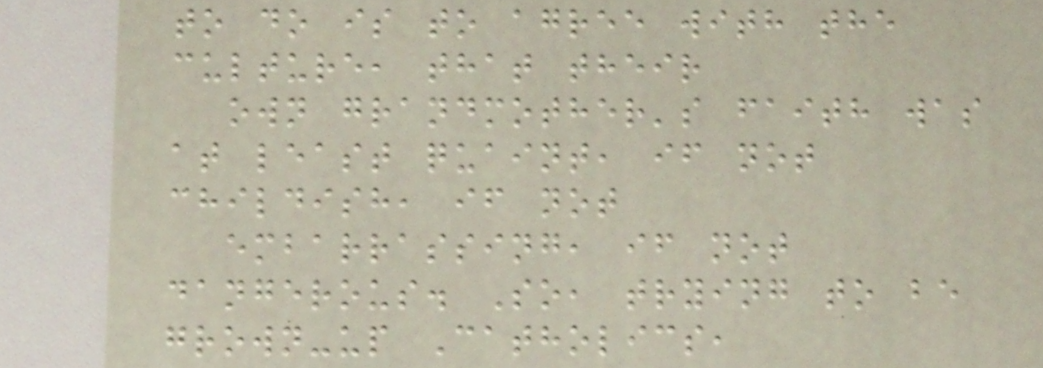to do is to agree with the
culture, that their
own grandmother's faith was
at least quaint, if not
childish, if not
embarrassing, if not
dangerous. So, trying to be
grown-up Catholics,
